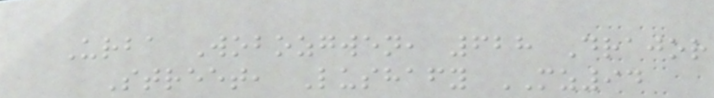Urba Wobozgwen, 628 Drajor
Street, Lushafy MZ94
